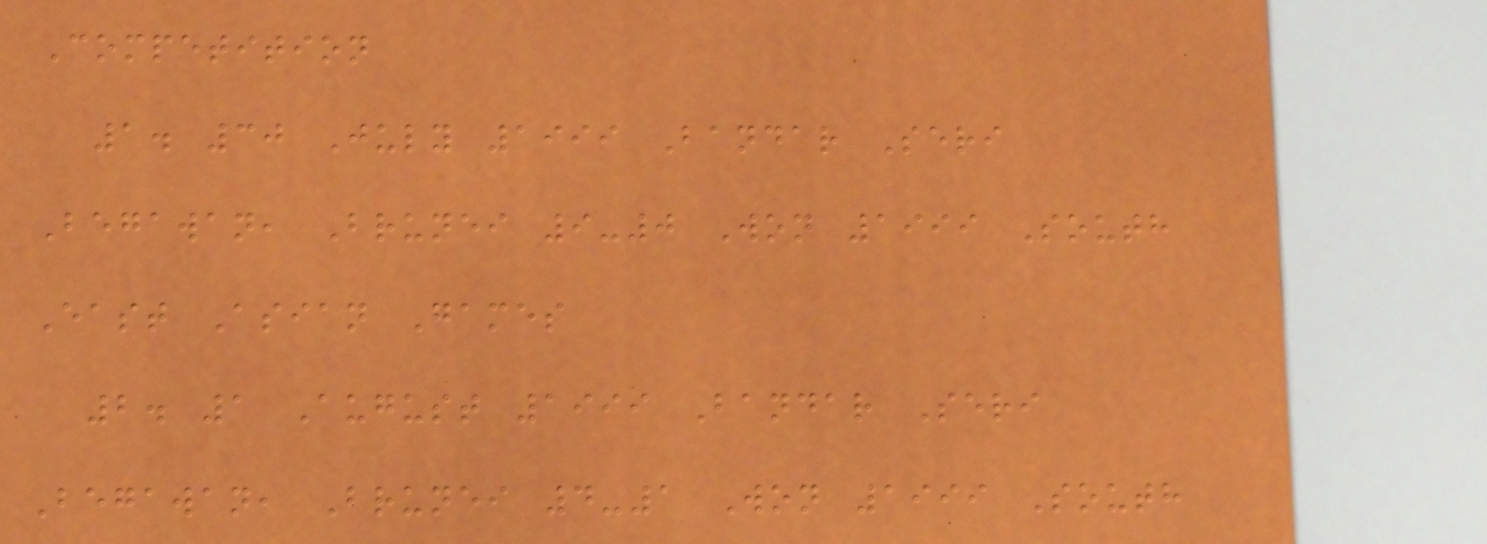Competition
1. 30 July 1999 Bandar Seri
Begawan, Brunei 9-0 Won 1999 South
East Asian Games
2. 1 August 1999 Bandar Seri
Begawan, Brunei 4-1 Won 1999 South
